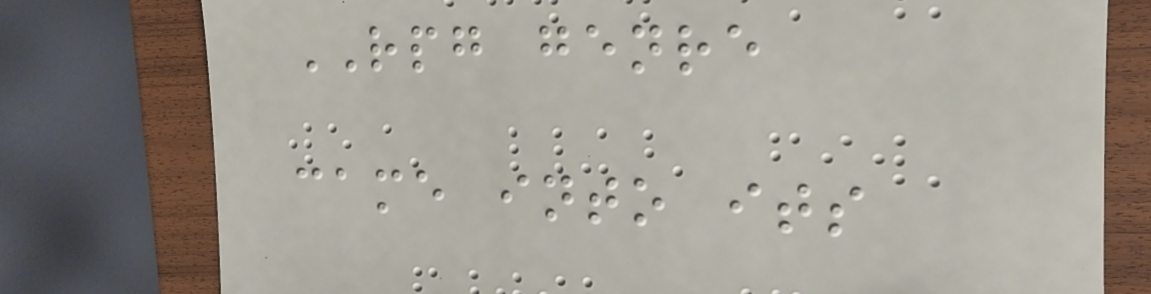RPG genre
came into its
